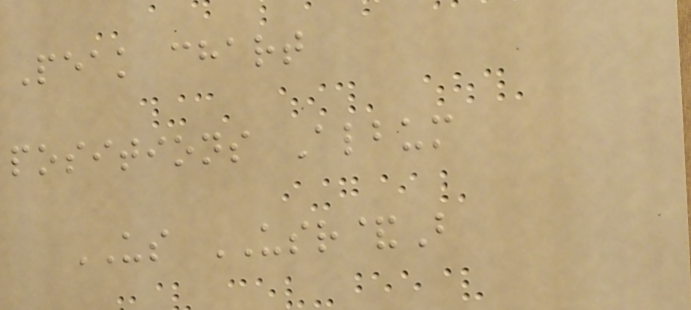Peak chart
positions Album
US USR&B
